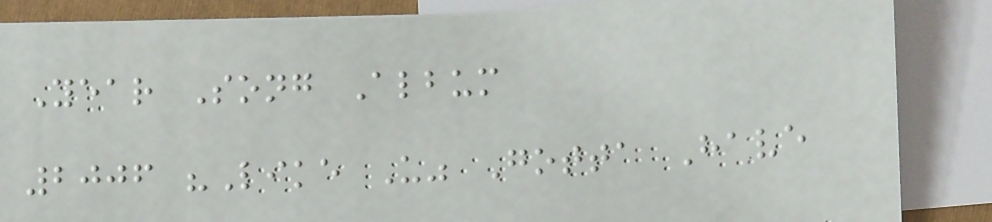Year Song Album
2006 "Like U" Gotta Have
